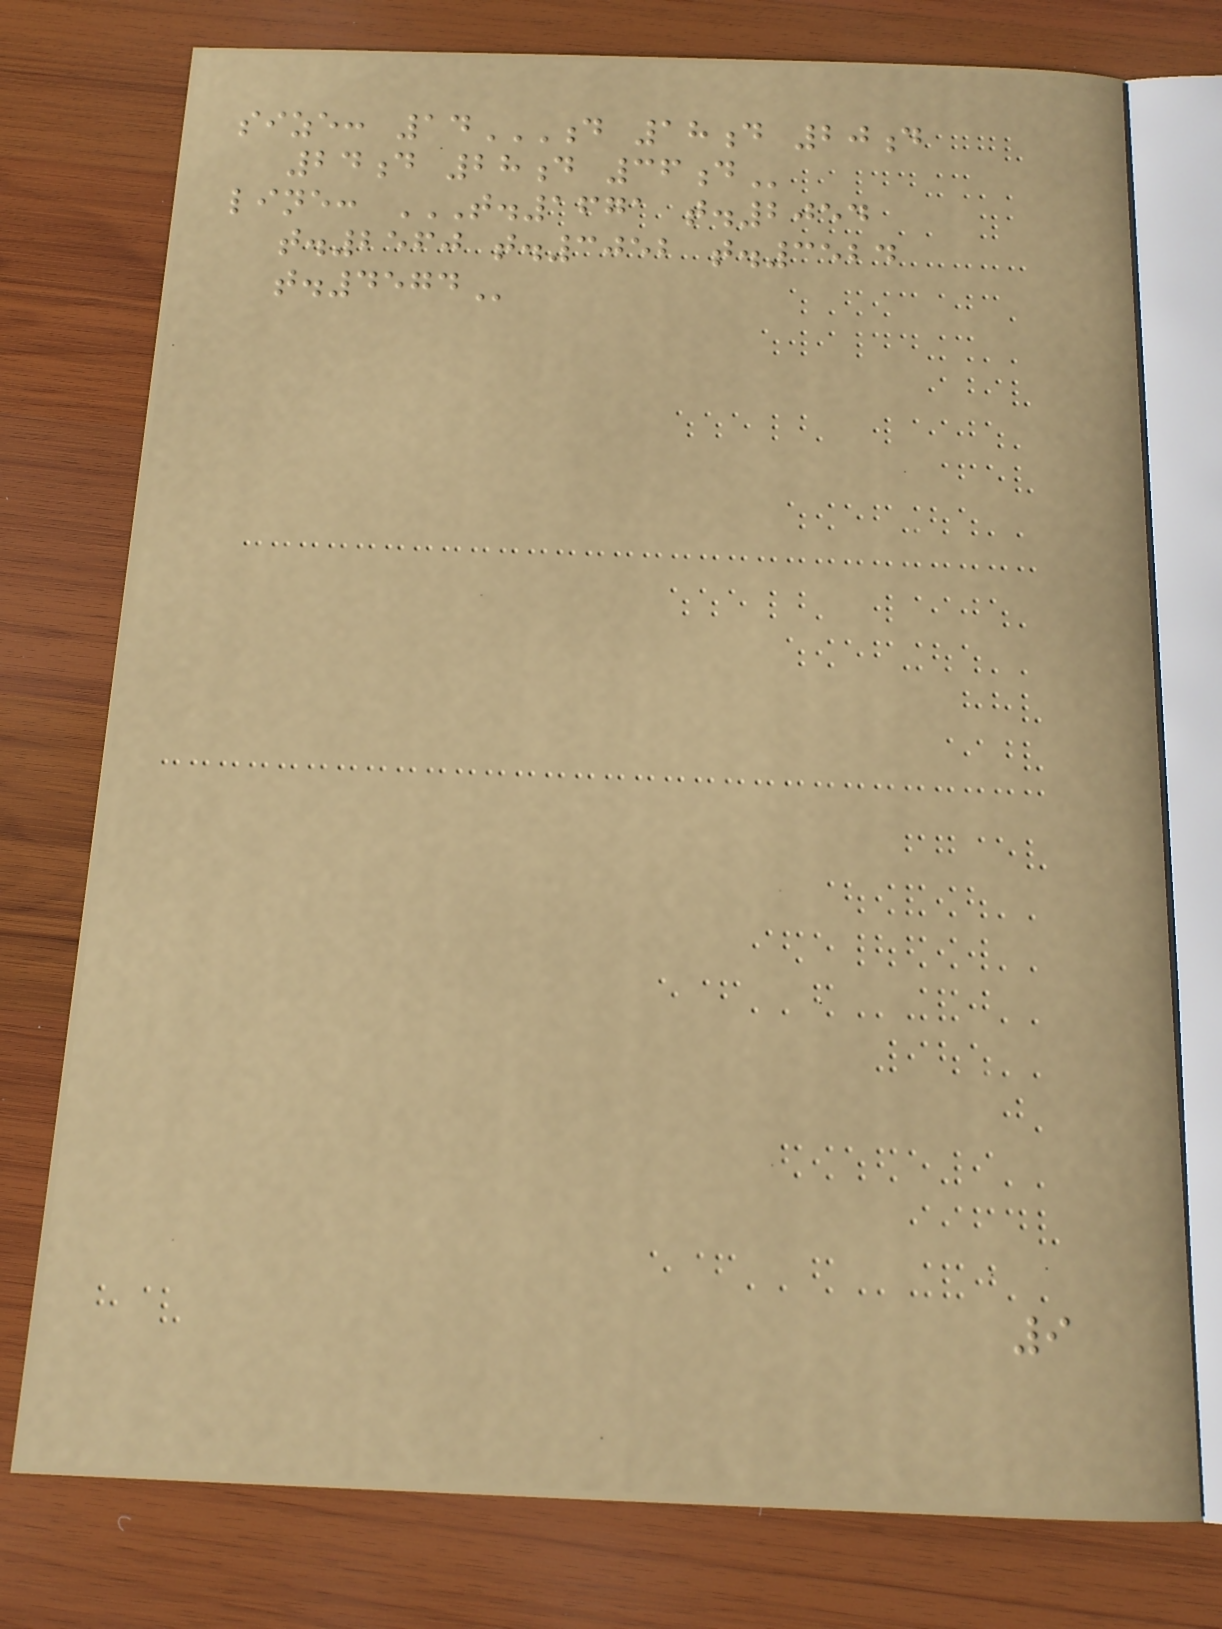size: 14D 18D 20D
24D 28D 36D
line: T.1671 T.2054
T.2560 T.3052 T.3524
T.4574
9
